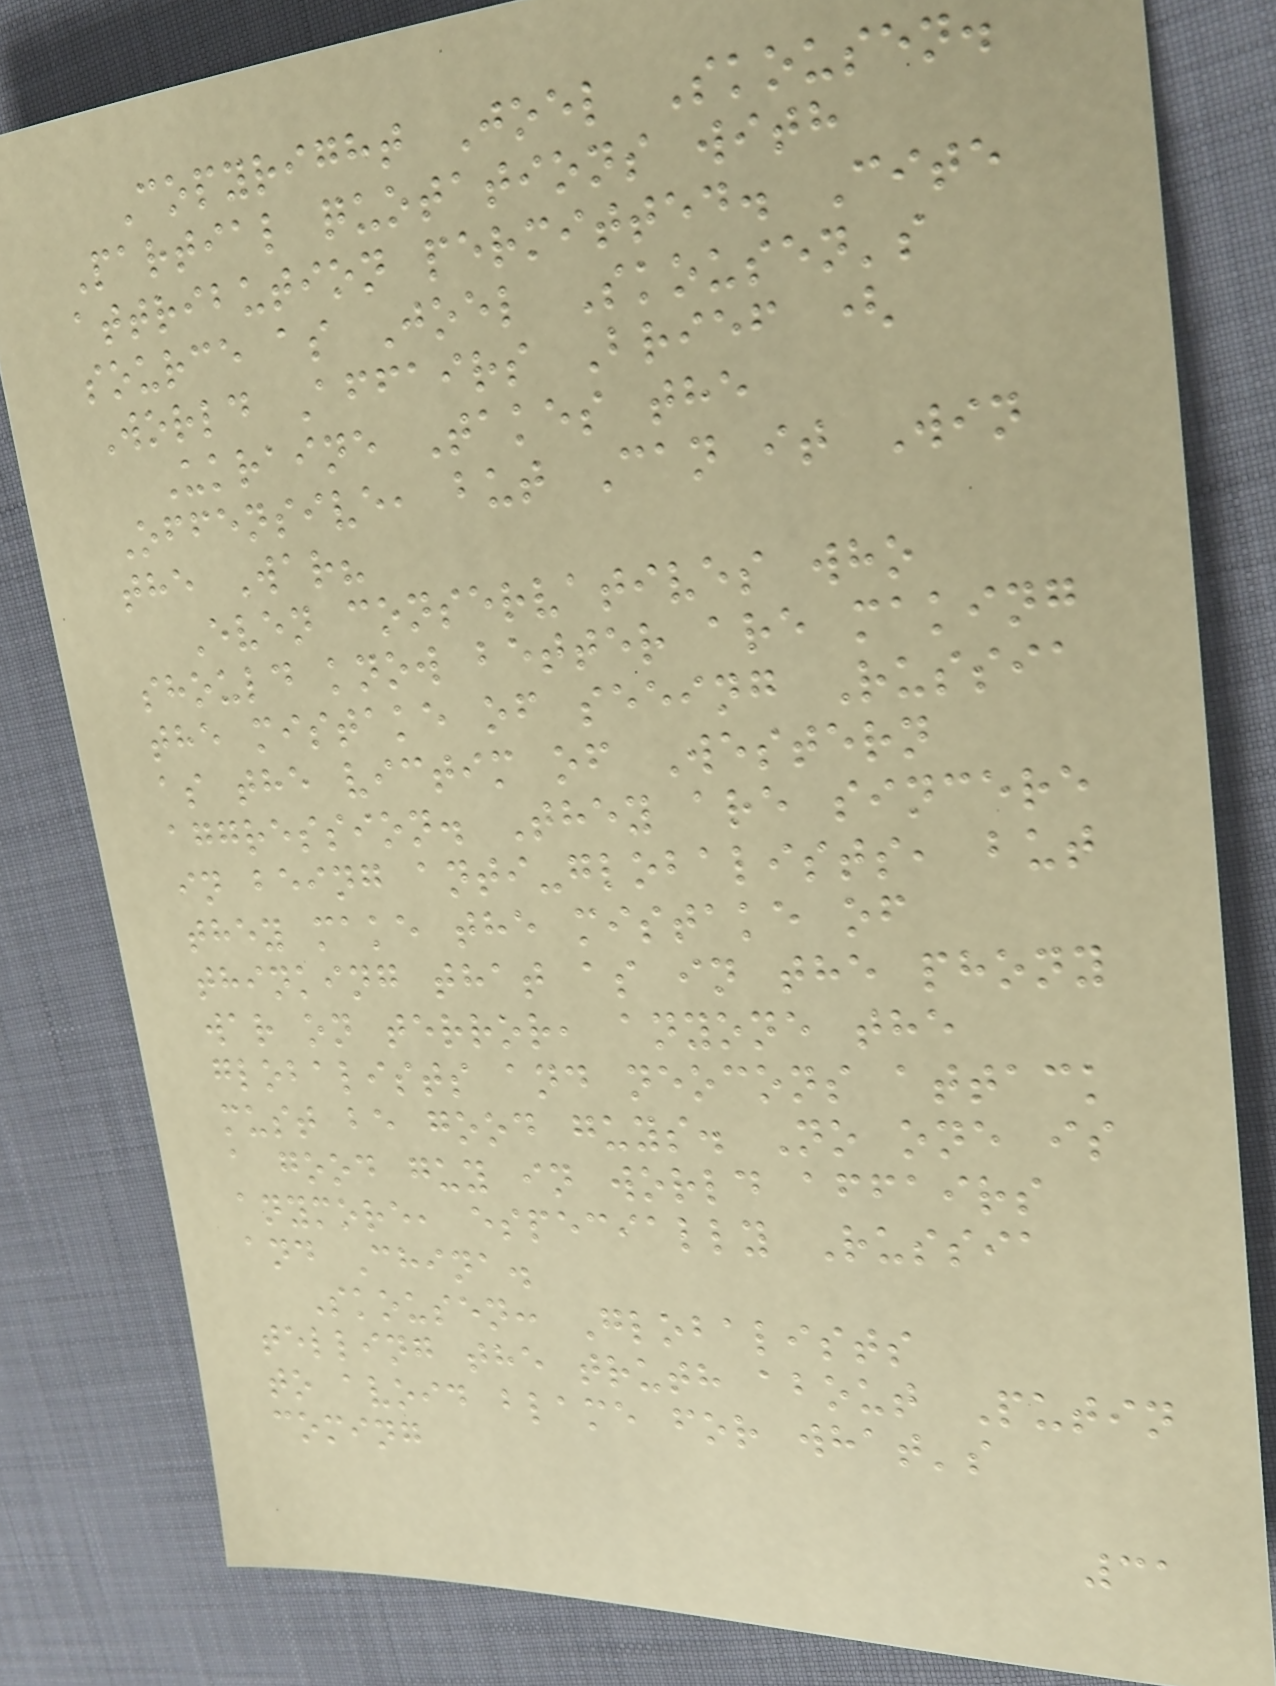Copyright Joel Skousen.
Partial quotations with
attribution permitted. Cite
source as Joel Skousen's
World Affairs Brief (
Ukraine Takes the
Offensive, but Can it Win
the War?
Even conservatives who
should know better are making
the mistake of seeing Russia
as the victim of Western
aggression. They are sincere
in being anti-globalists, but
they make the mistake of
thinking that as in the phony
war on terror, anyone the
globalists and neocons attack
must be good guys. No one is
a good guy in world affairs
anymore, especially Russia
and China.
Skousen: Globalists
telling the truth about Putin
to avoid blame for what's
coming
31
